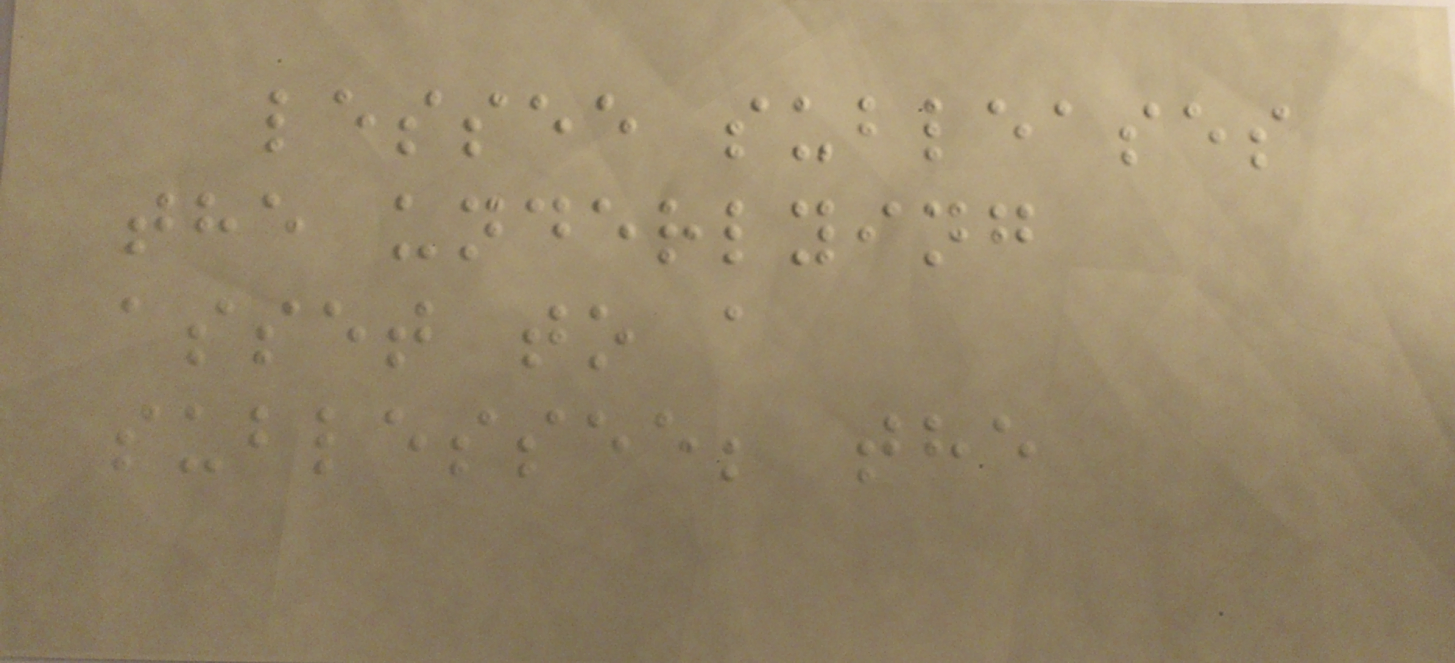lessee subleases
the underlying
asset to a
sublessee; the
